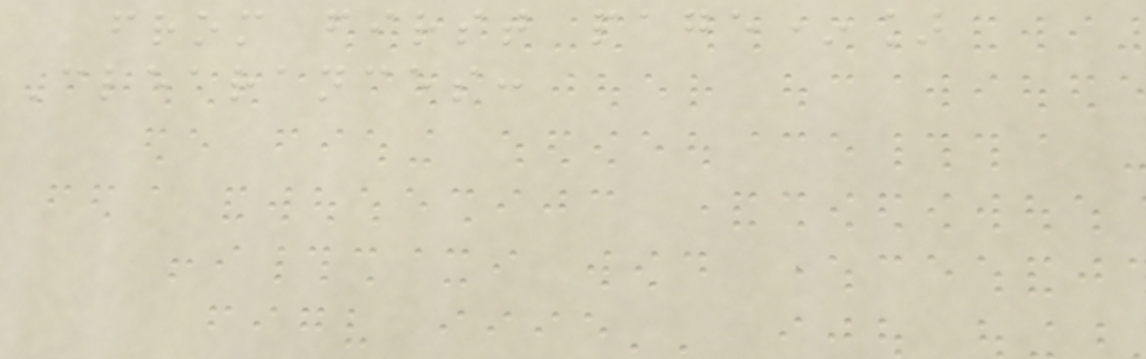from first page*]
Clearances:
